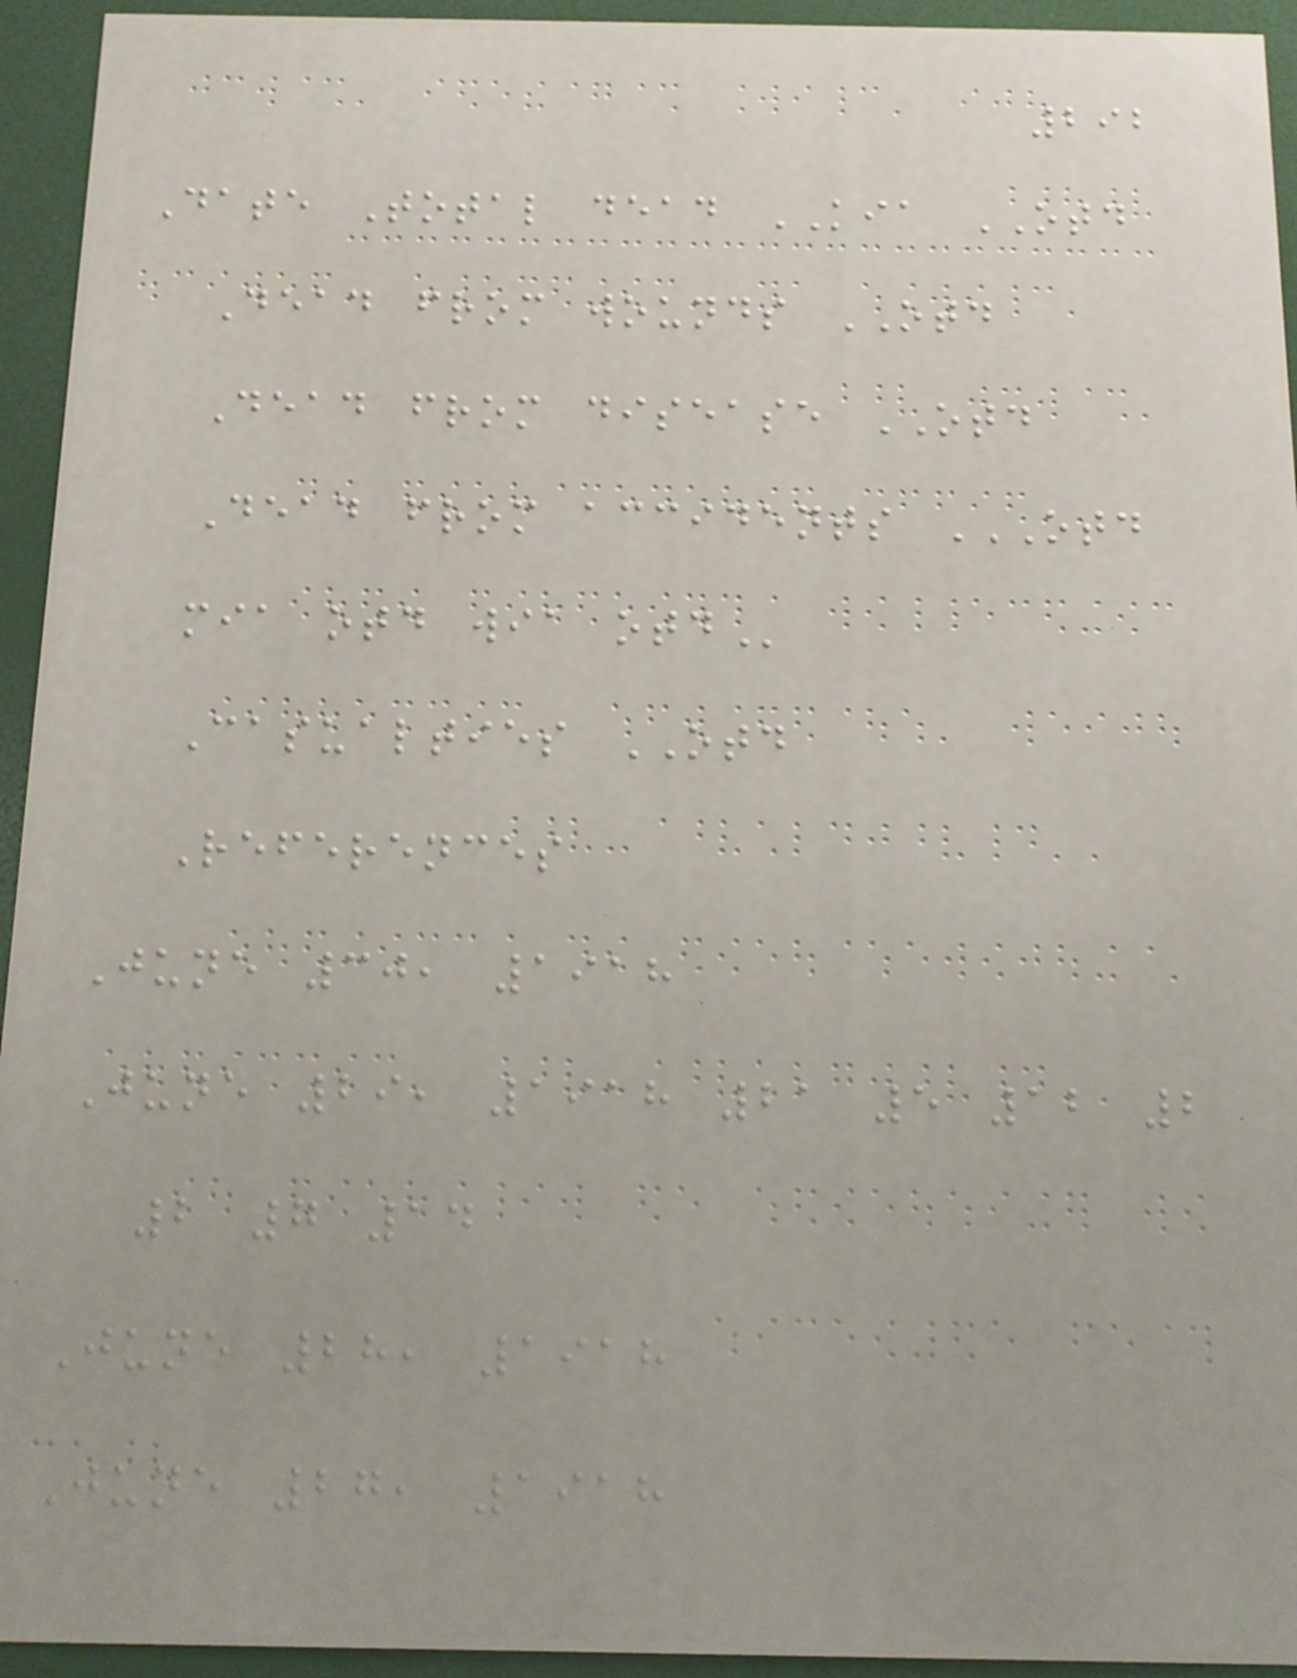292
Date Total dead KIA OTD
Dead from wounds OTD
Dead from disease OTD
Dead from accidents OTD
MIA OTD WIA OTD
Casualties OTD
References
June 30, 1918
June 29, 1918 21 5 12 2
2 7 14
June 28, 1918
June 27, 1918
